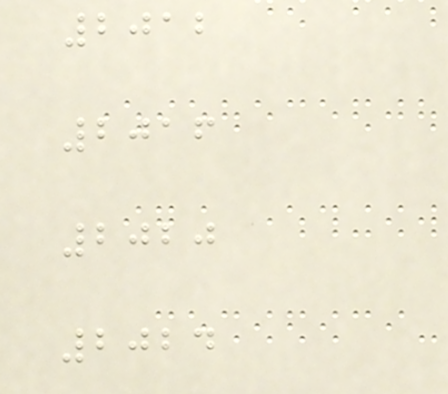2012
2016
2020
2024
